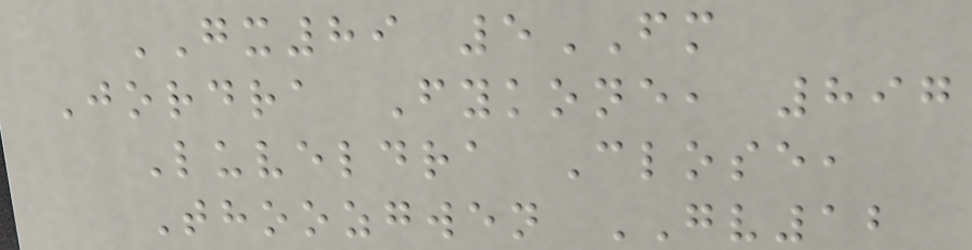GX89 5FM
Jordra Fykone, 897
Luveldra Close,
Thoozgwen GV12
